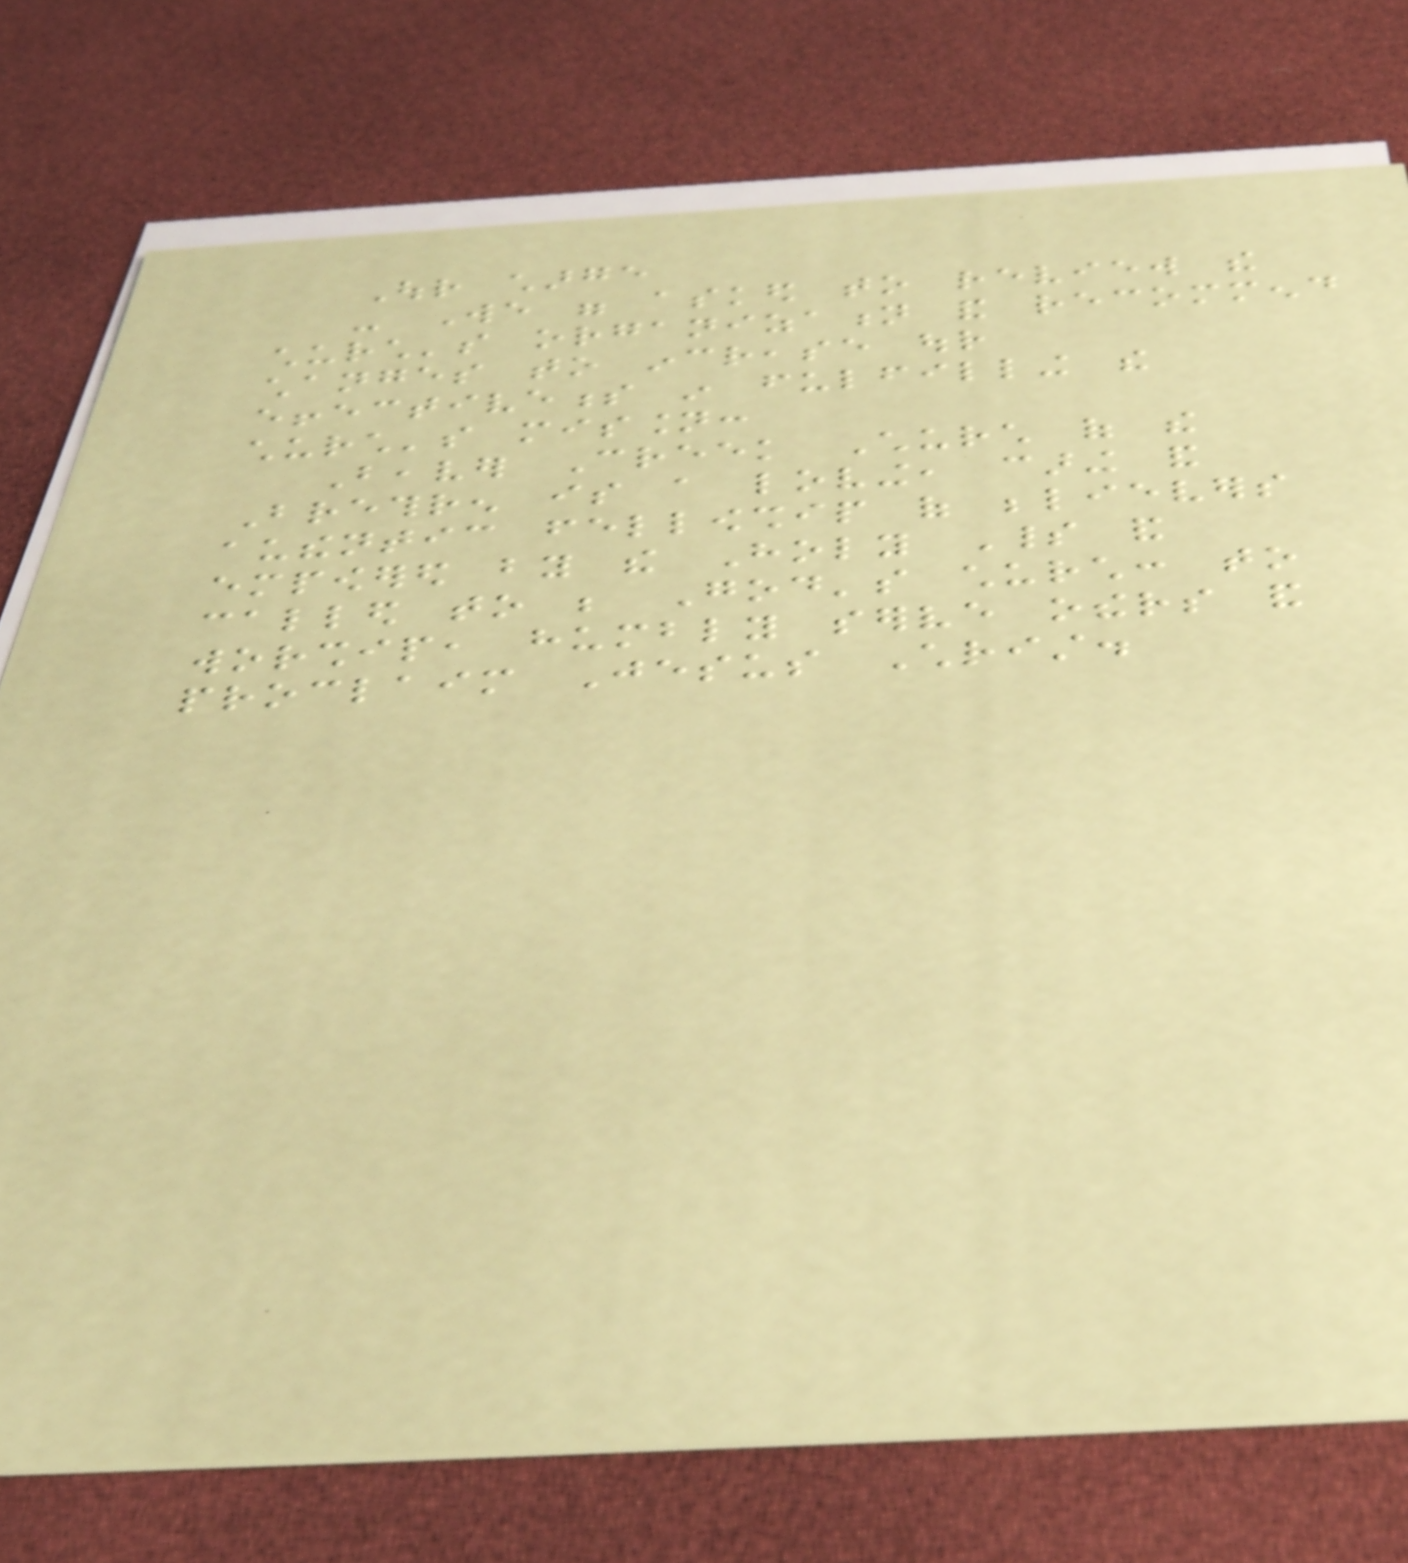Our charge
- We were asked to review the
church's organization and recommend
changes to increase our
effectiveness in fulfilling the
church's mission:
Beaver Creek Church of the
Brethren is a loving, caring and
authentic fellowship of believers
empowered by the Holy Spirit and
called to be God's church: to
worship, humbly serve others and
proclaim Jesus Christ.
